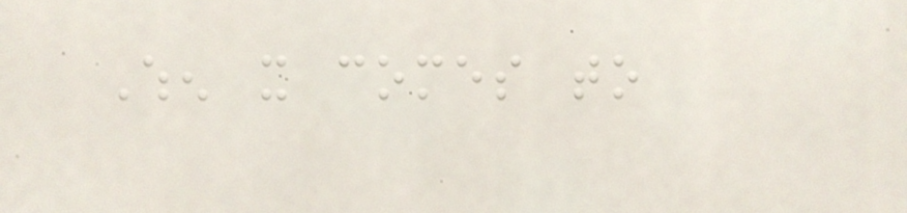When it comes to
